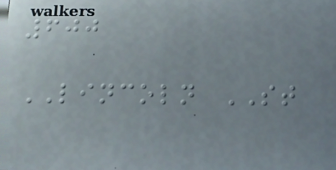600
LINCOLN ST
